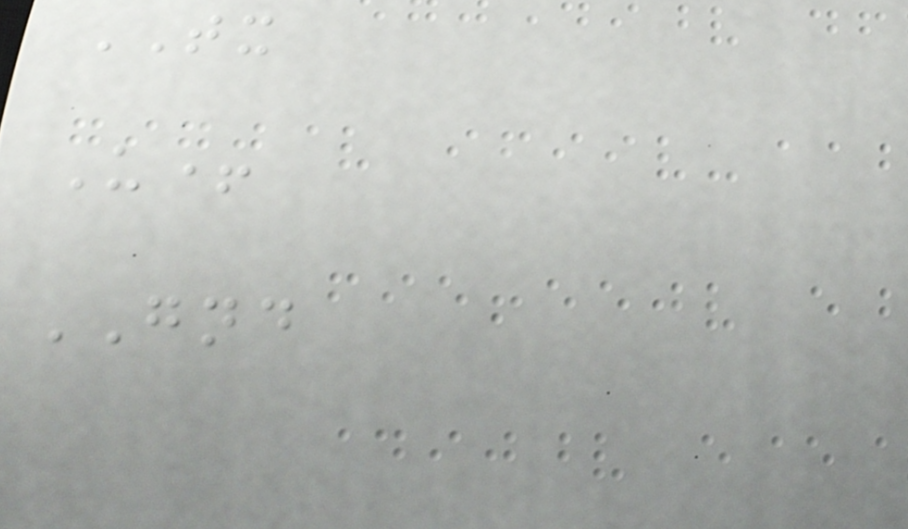TX
U+
GND
